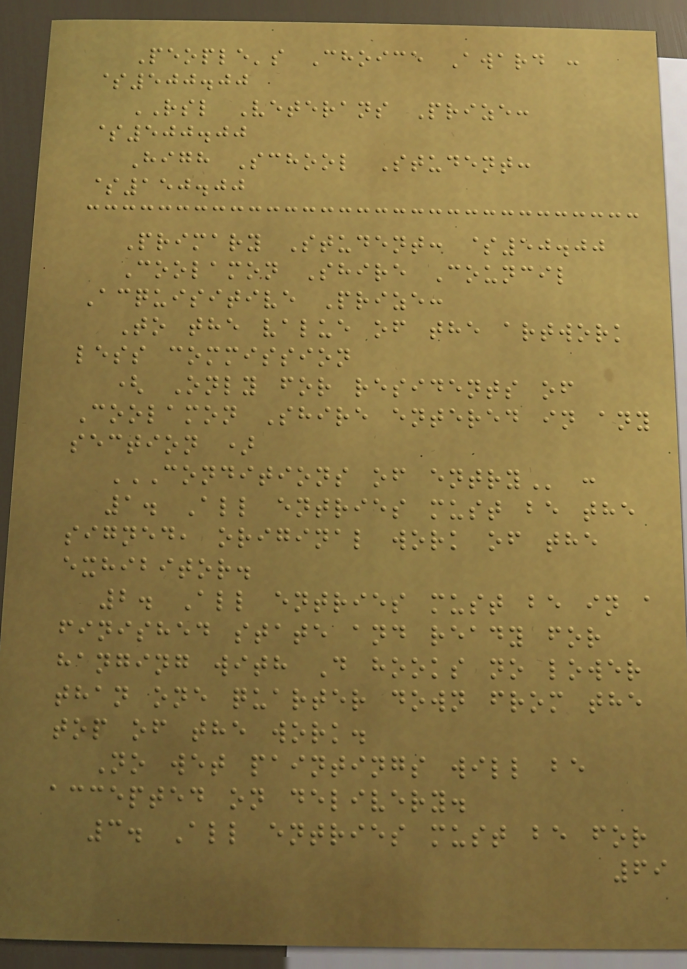People's Choice Award :
$500.00
RSL Veterans Prize:
$500.00
High School Student:
$150.00
Primary Student: $50.00
Coolamon Shire Council
Acquisitive Prize:
To the value of the artwork
less commission
( Only for residents of
Coolamon Shire entered in any
section )
CONDITIONS OF ENTRY :
1. All entries must be the
signed, original work of the
exhibitor.
2. All entries must be in a
finished state and ready for
hanging with D hooks no lower
than one quarter down from the
top of the work.
No wet paintings will be
accepted on delivery.
3. All entries must be for
69
